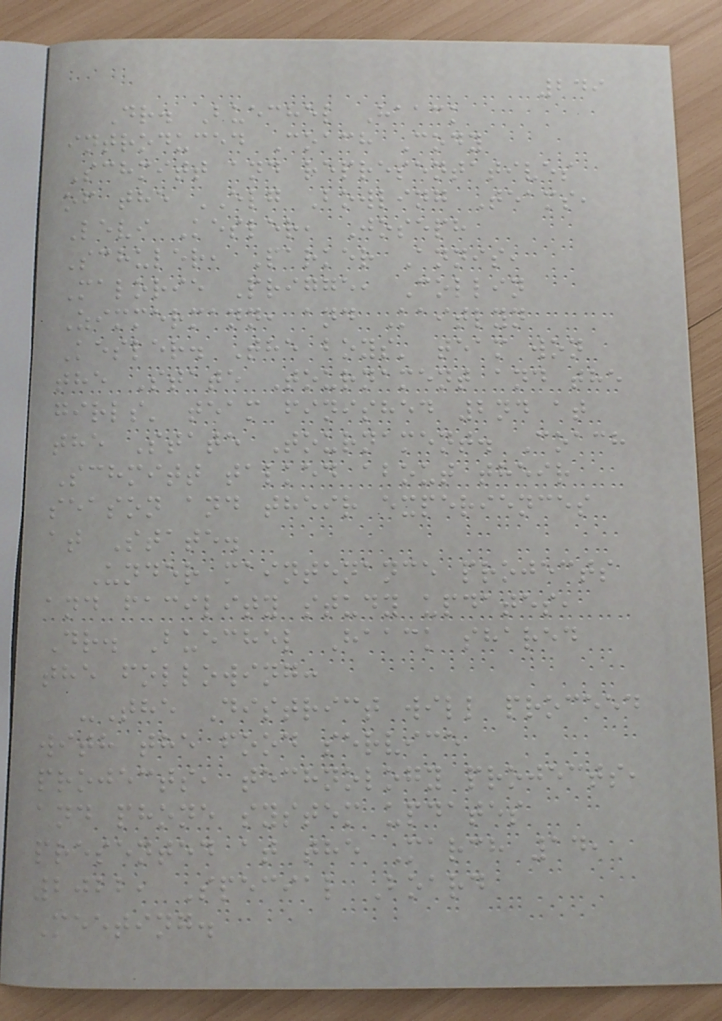249
Dr. Buechel Haack
introduced Coach Cody
Schmitt and representatives
of the ELG Bowling Teams,
Levi Kesler, Joseph
Schuler, Parker Annis,
Malorie Prigge, Collin
Zimmermann, and Kaitlyn
Kesler. The boys' team won
the State Tournament and the
girls' team finished 2nd at
the State Tournament. Coach
Schmitt talked about their
season and their experiences
at State.
Under maintenance projects
and facility study updates,
Dr. Buechel Haack shared
the following:
-The District will proceed
with the food service
projects, technology projects,
and phone system updates
presented at the March 14,
2022, Special Board
Meeting.
